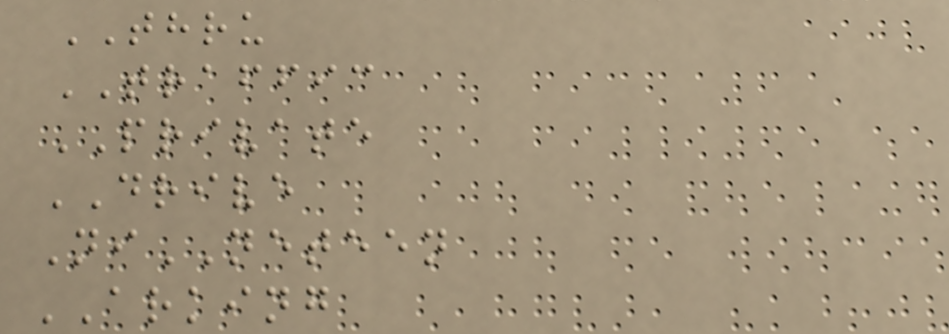THRU
TRAFFIC
PRIVATE
DRIVE
NiNETEEN
ARKING
